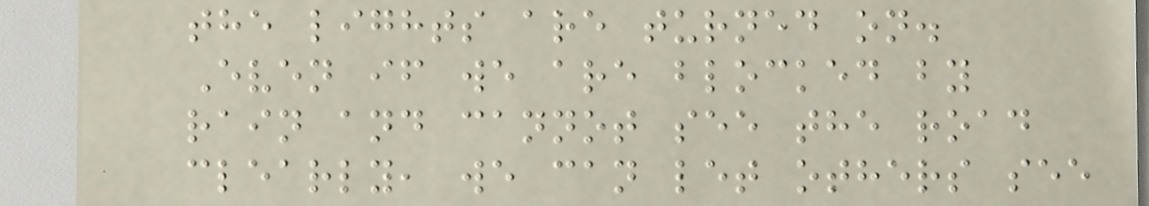the lights are turned on.
Even if we are blocked by
rain and cannot see the road
clearly, we can let others see
